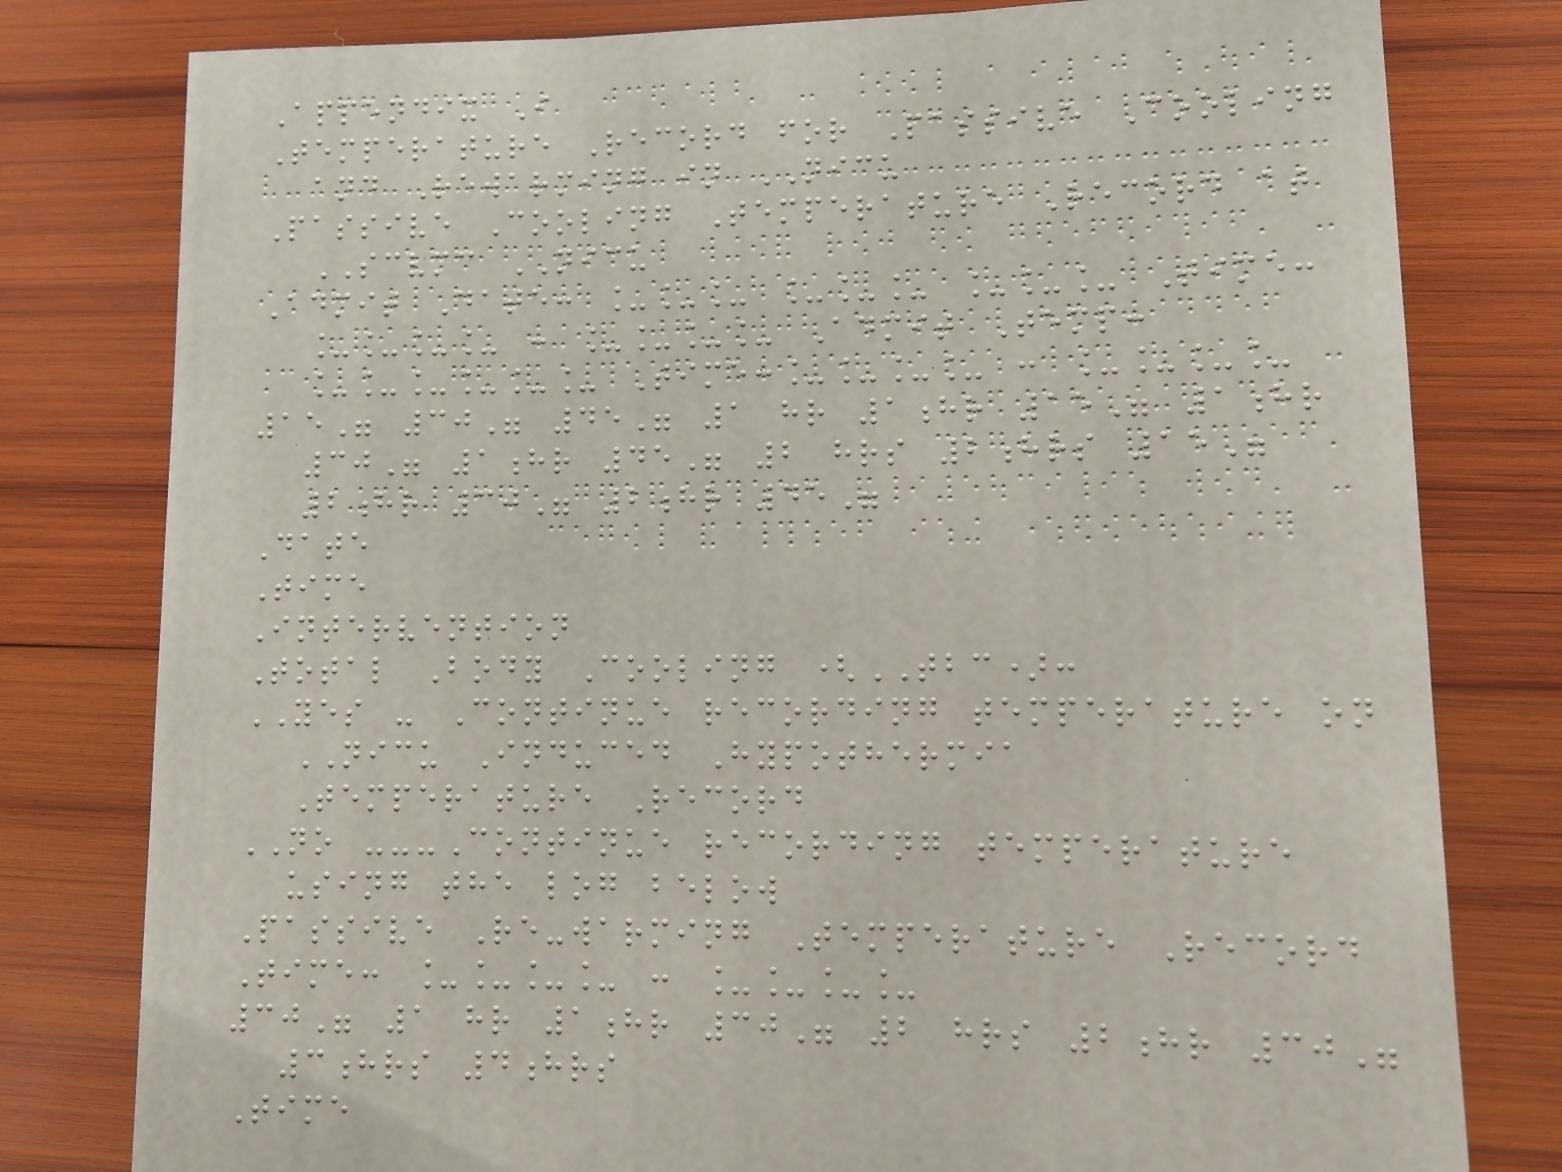Appendix I
Temperature Record for Passive Cooling
and Rewarming in NICU
Passive Cooling Temperature Record at
SCVMC NICU
Admit Date: ___ ___ ___ Time:
____ : ____ Admit Temp:
______ Time:____ : ____
15" 30" 45" 1 hr 1hr 15" 1hr
30" 1hr 45" 2 hrs 2hrs 15"
2hr 30" 2hr 45"
Date
Time
Intervention
Total Body Cooling (TBC):
YES - Continue recording temperature on
NICU Induced Hypothermia
Temperature Record
NO ---Continue recording temperature
using the log below
Passive Re-warming Temperature Record
Time: ____ : ____
30" 1 hr 1hr 30" 2 hrs 2hr 30"
3hrs 4hrs
Time
